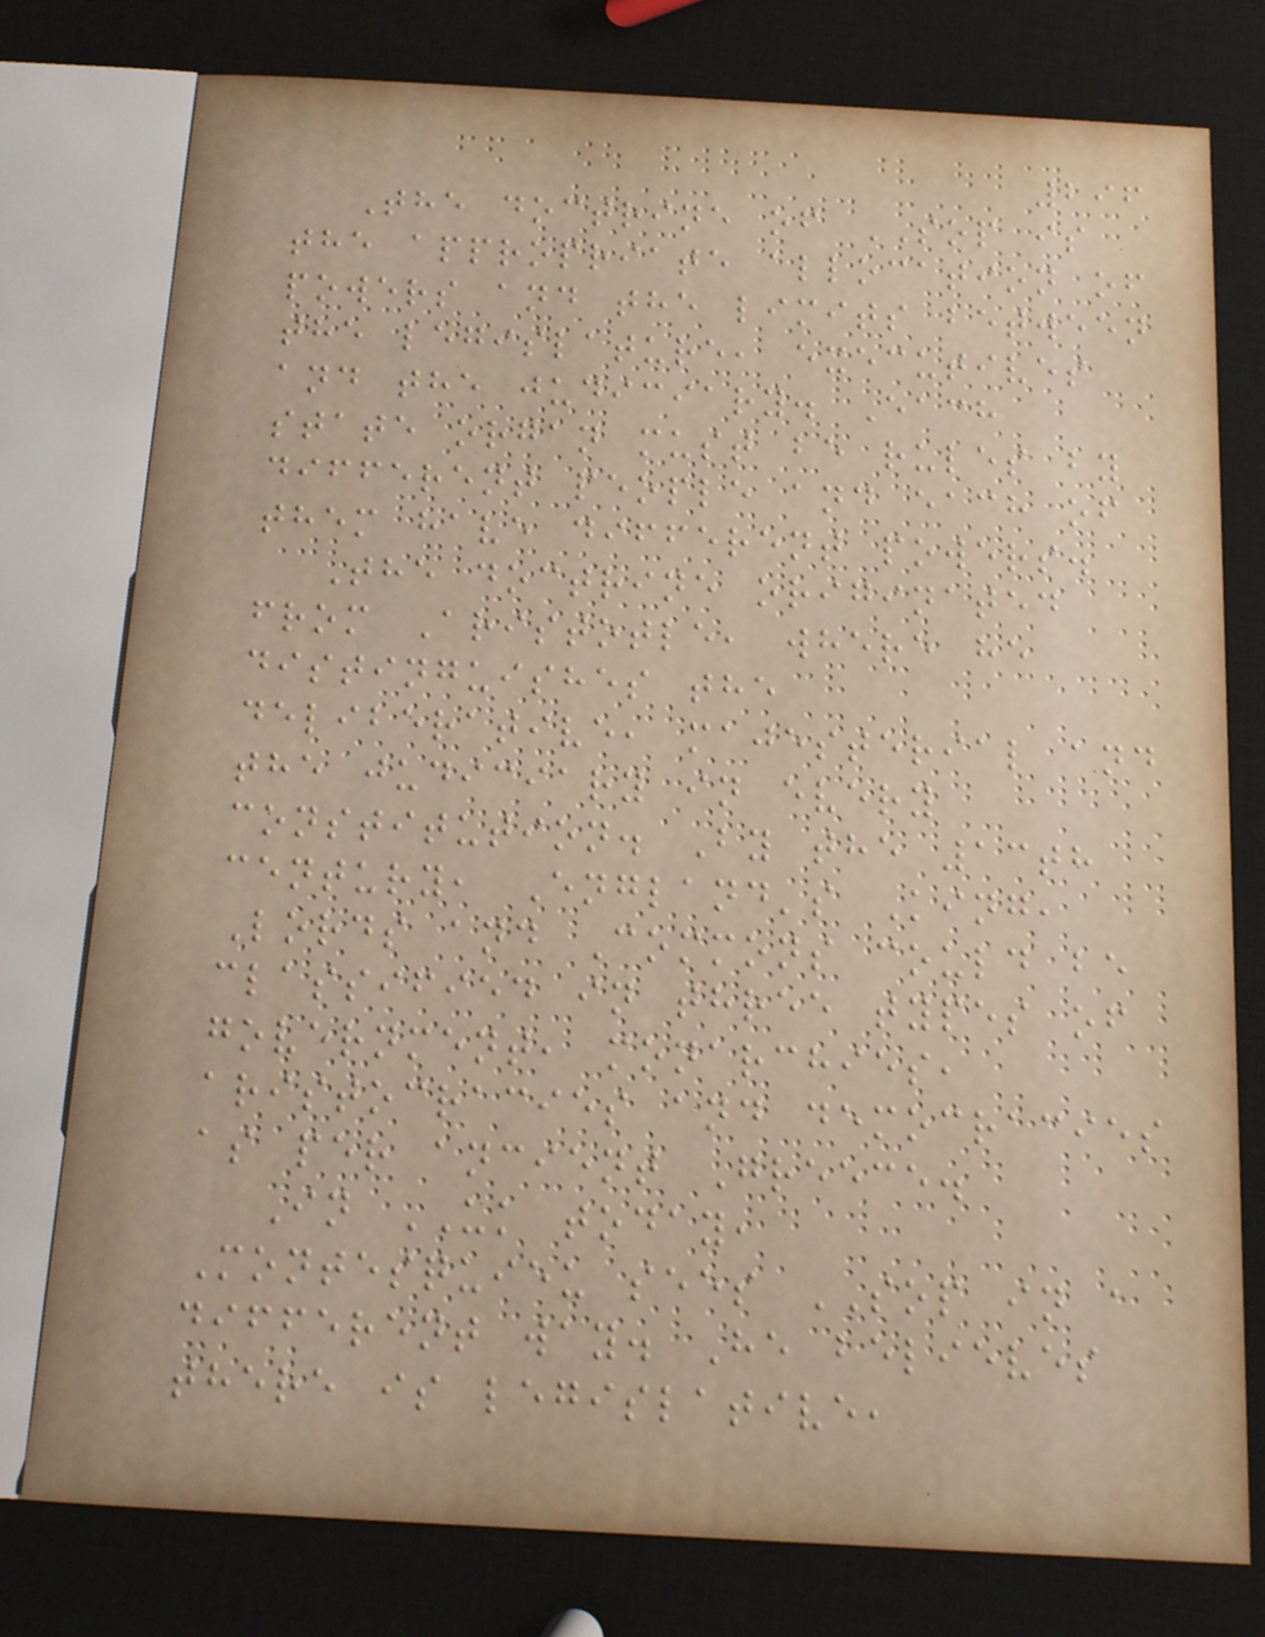296
The doctrine of SOP is
the appropriate allocation of
powers and the limits between
the legislature, executives
and the judiciary. Each
state organ must be rules by
different people and each of
them have different powers.
The doctrine originated
from Aristotle, where he
distinguishes the
deliberative, majesterial and
the judiciary in every
constitution. By the 13th
century, England's King,
Lords and Commons could be
classified in three types of
government, monarchies,
aristocracies and democracies
as per ancient Greece.
In UK today,
Montesquieu sees SOP in a
different way. He believes
there is legislative,
